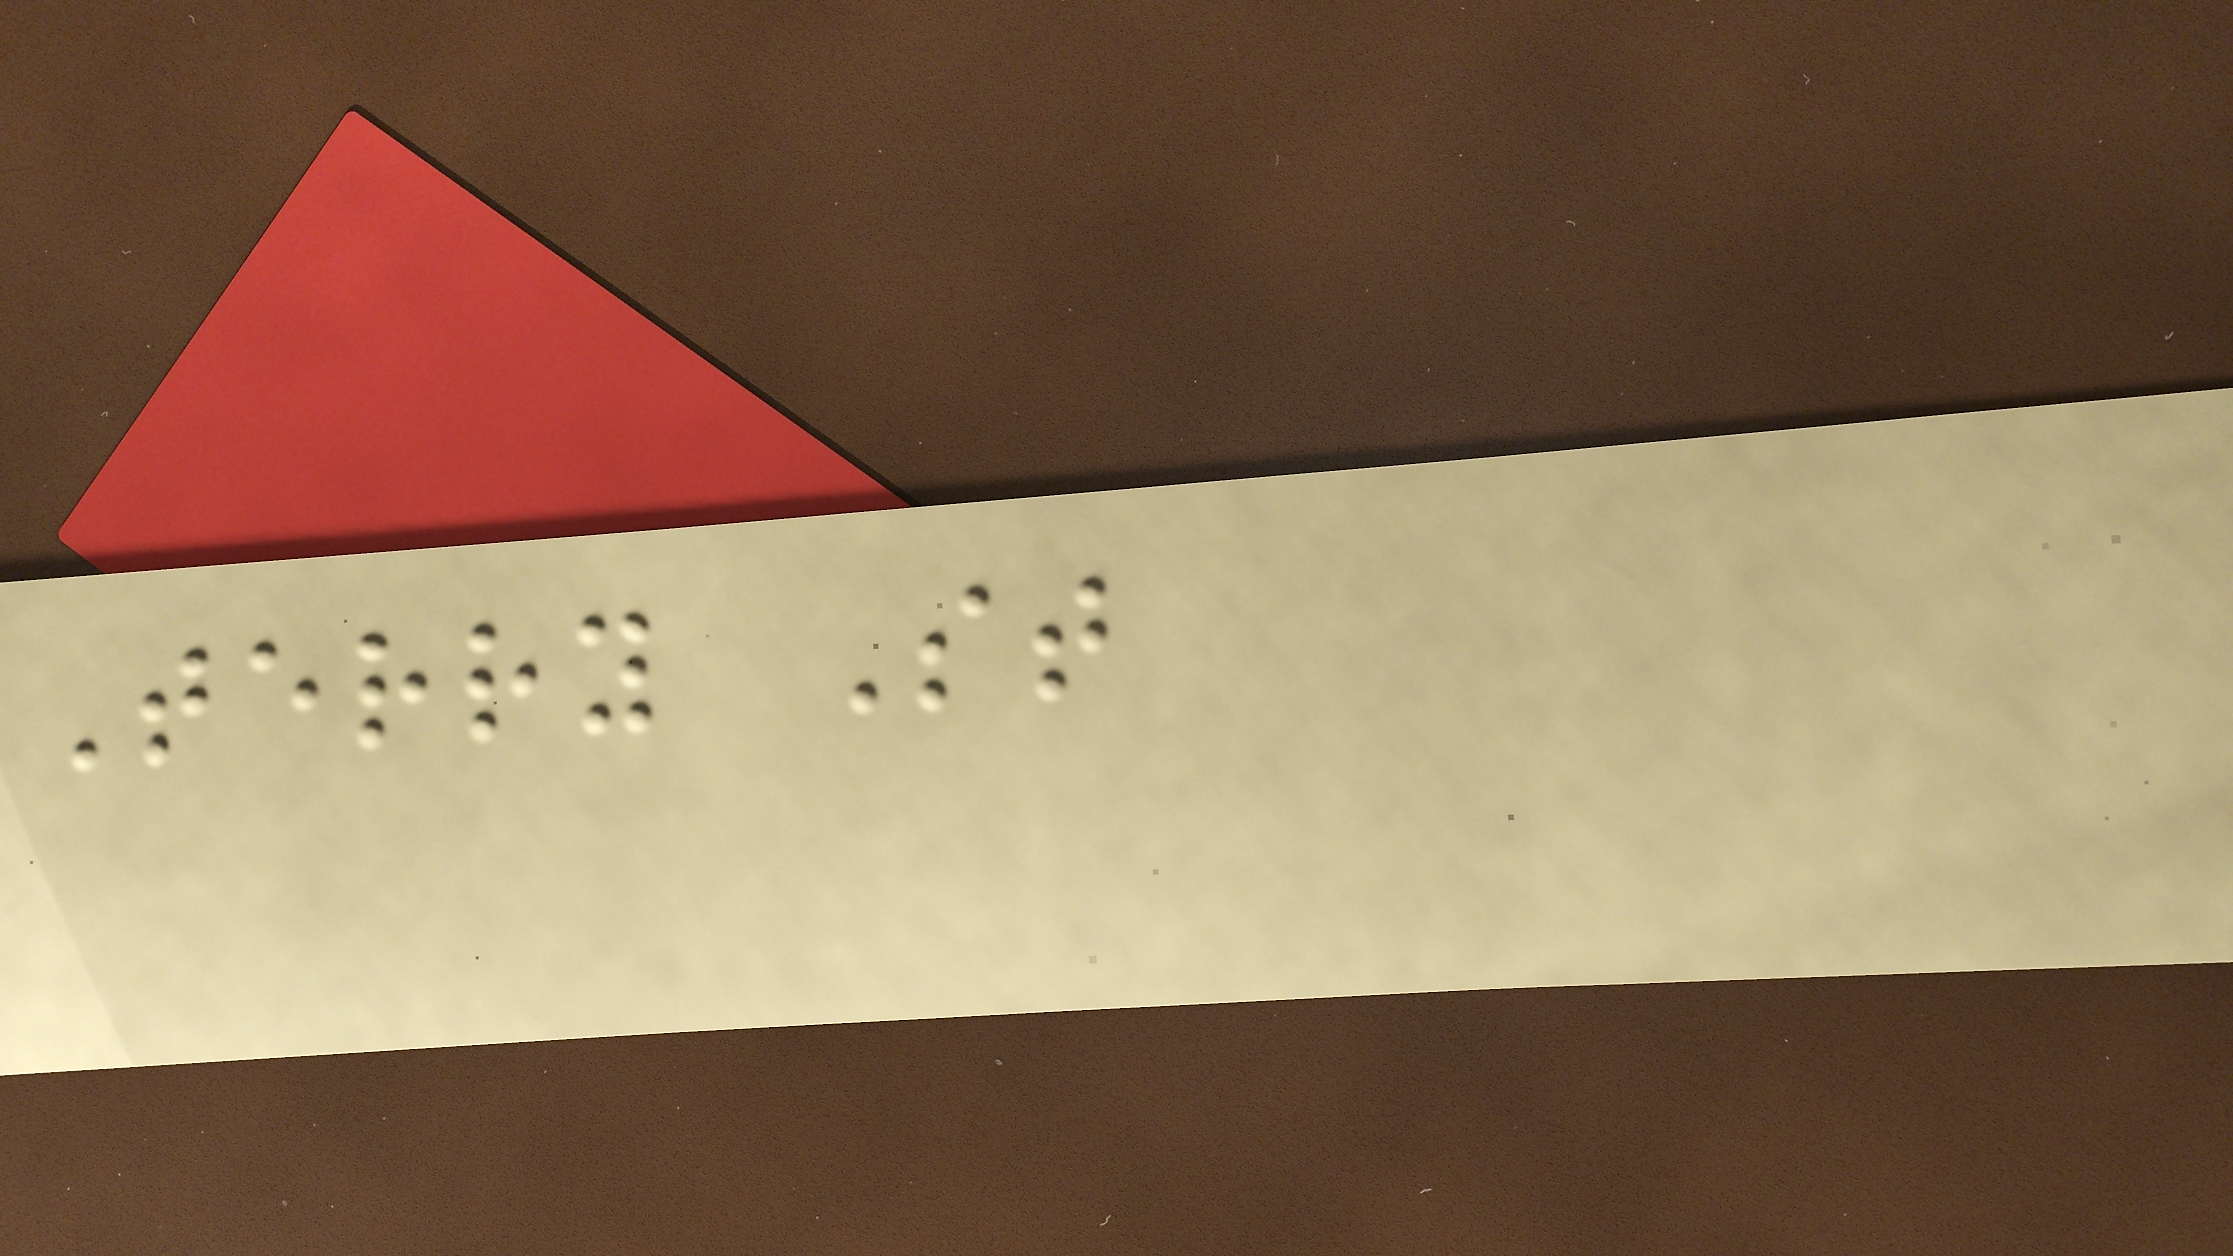Terry St
